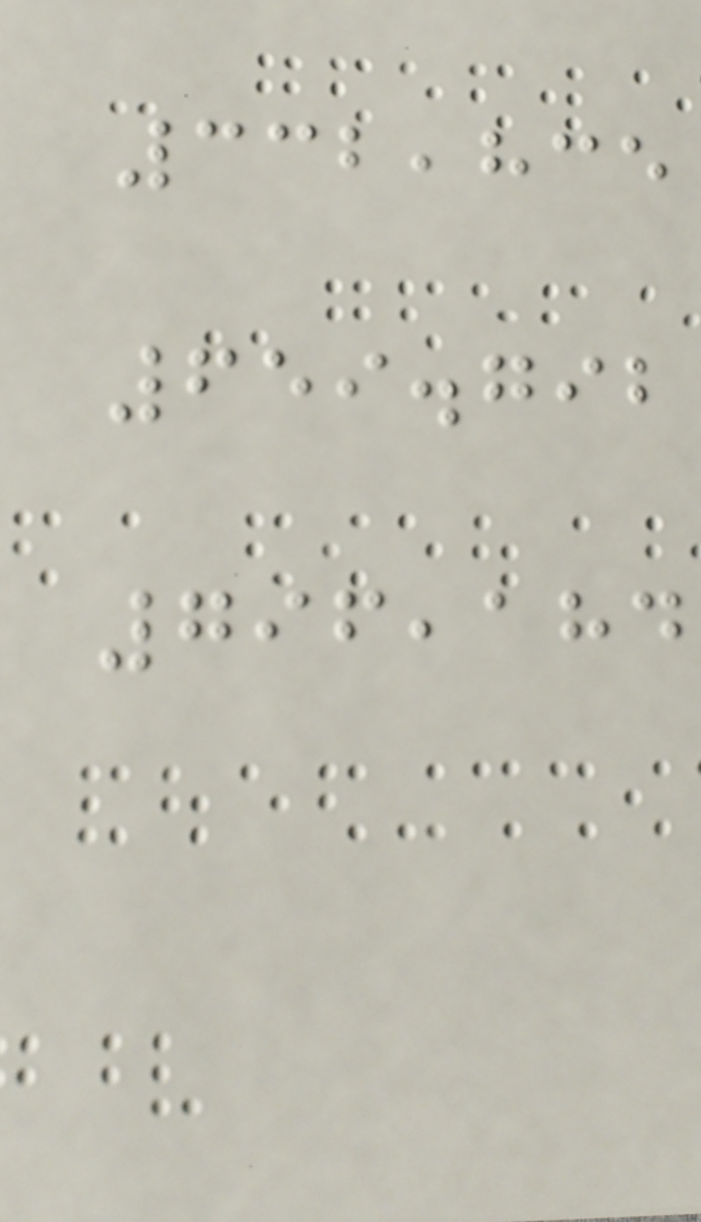332,835
659.792
796,184
